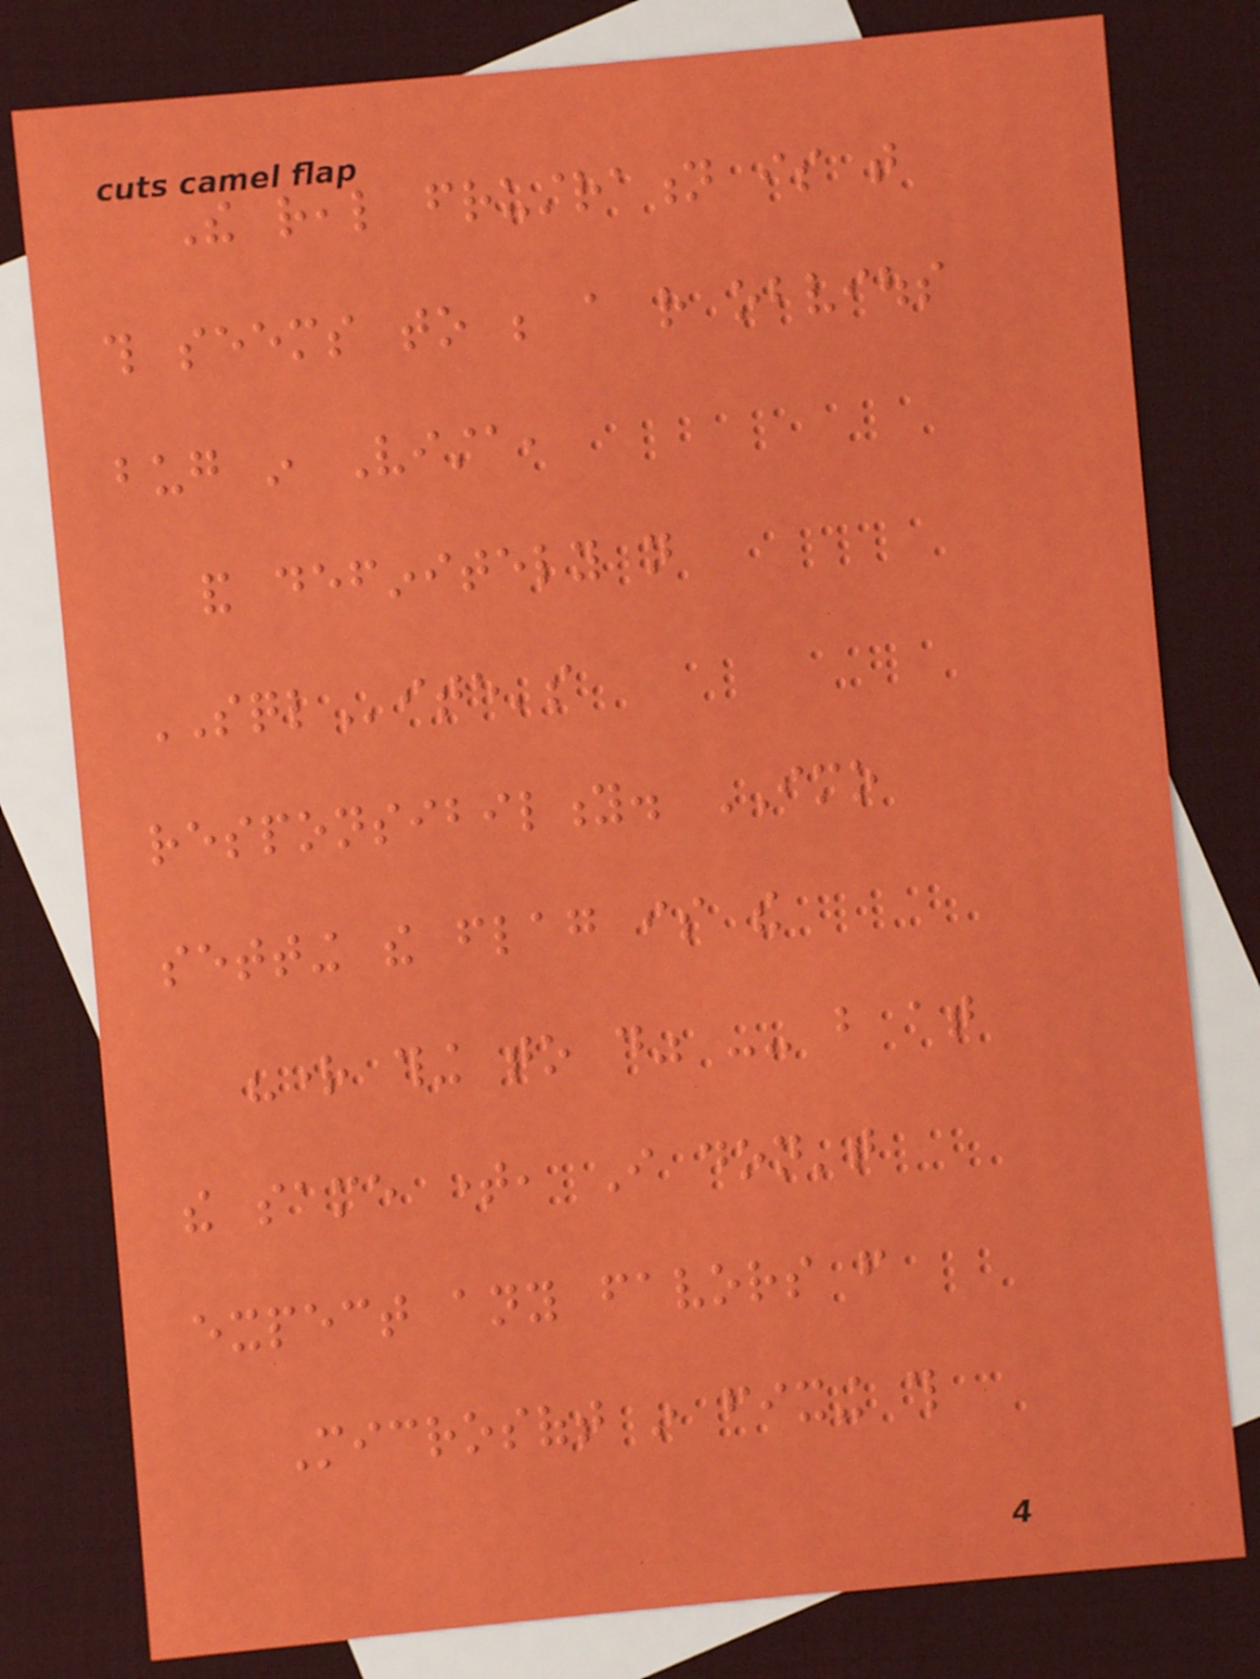The real frustration is that
this seems to be a rather obvious
bug in Vista,
and definitely not
SQLite's
responsibility. IMO
setting the flag is the
"right thing to do" -- but at
the same time, I don't
expect any favors from
Microsoft in fixing this
